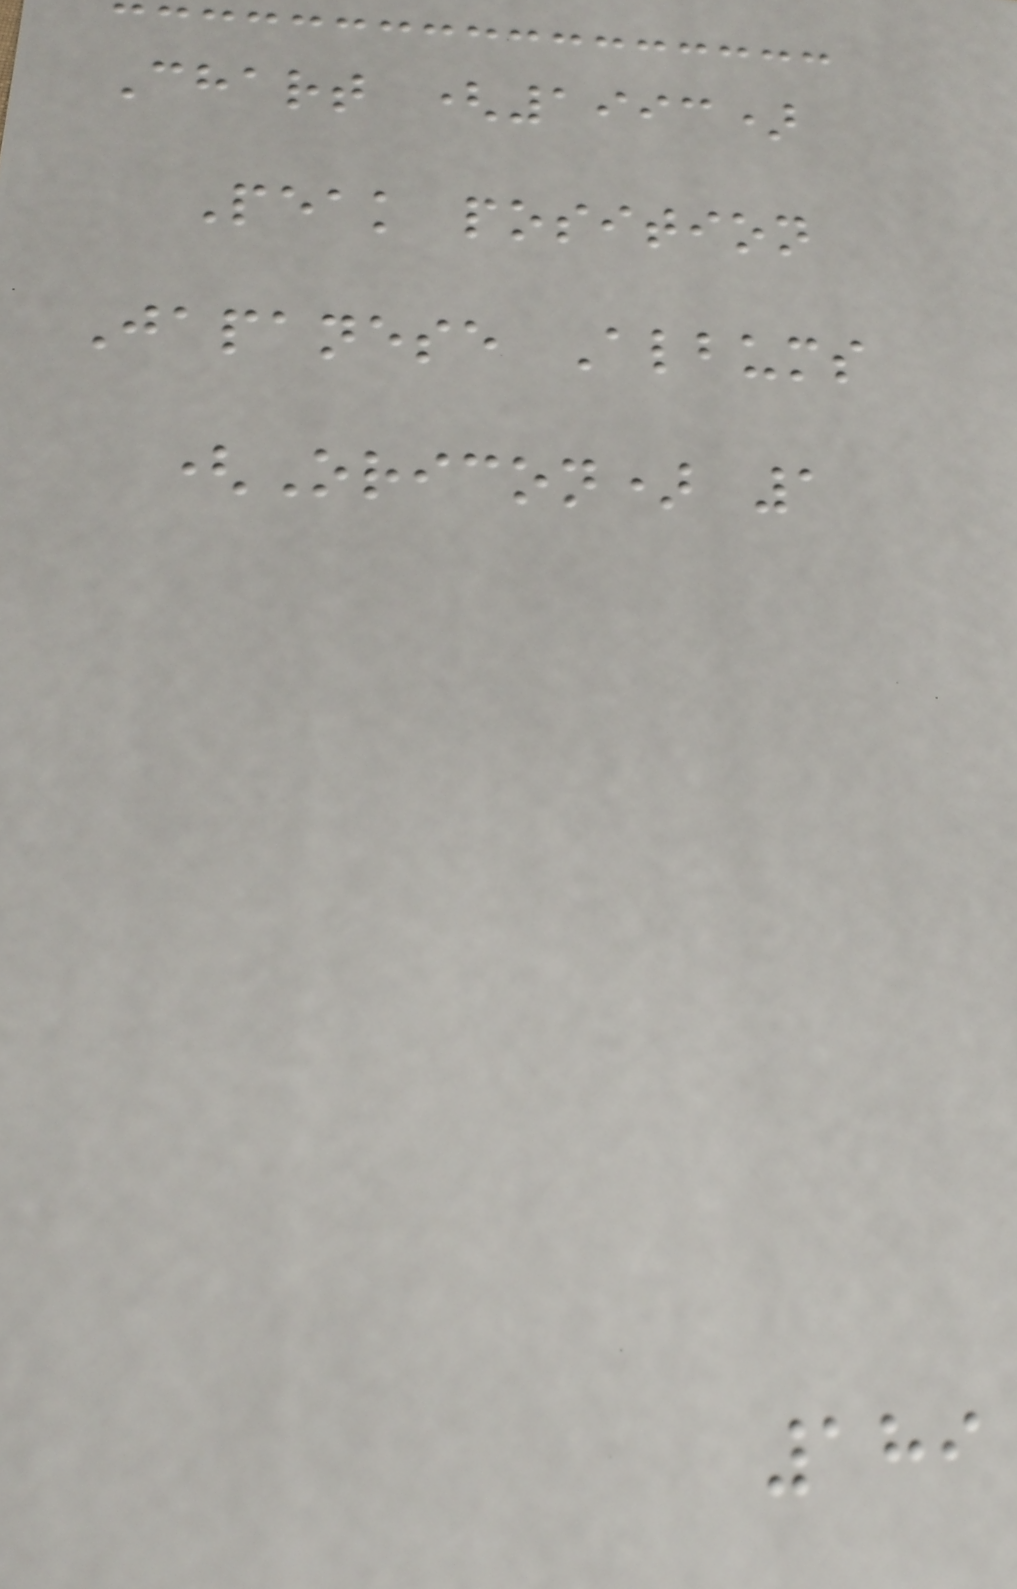Chart (1993)
Peak position
Japanese Albums
(Oricon) 1
189
